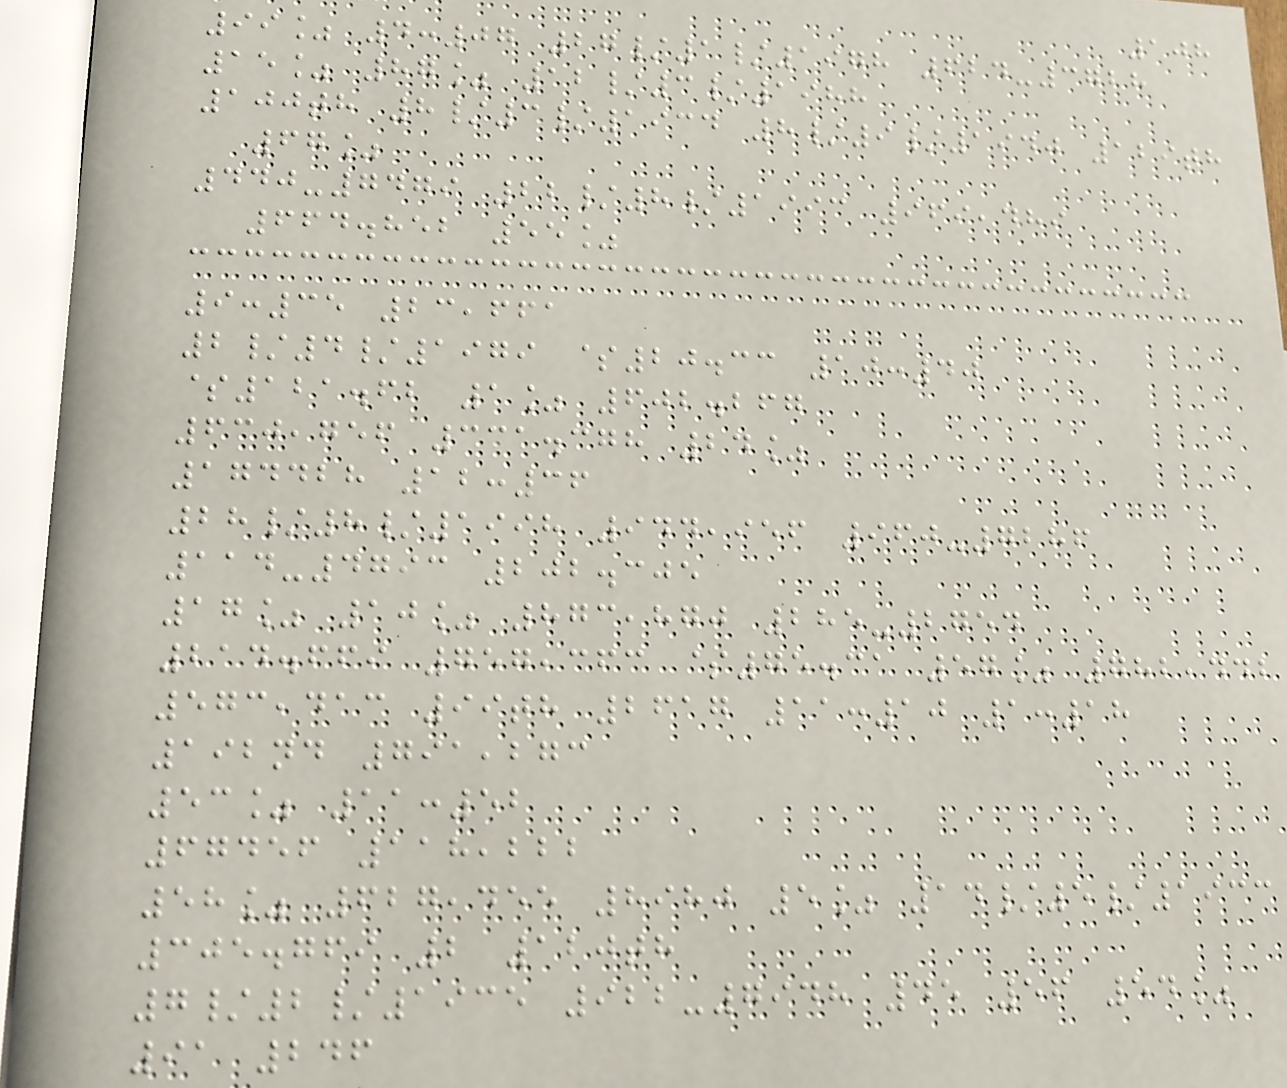108
99% 4:07 27/1/1978 624-3728
15% 87% 12/3/1988
100th 8/3/1934 8/9/1940 129th
67%
440-7479 22/8/1993 969,489
664.852 55%
9:35 23,661
2/4/1979 $20.33 10:40
$121.62 1% 602.267
630,756 331.378 24%
174428 12:36
28/8/1998 944,956 960-7286
114-4793 202.305
17% 10% 873,870 285-2754
214.669 757,363 $75.31 57% 782,442
573,413 99th 2617 11:10 1:18
192nd 791,273
53% 11:52
67456 118,222
58% 627,455 8980 5% 14/5/1933
305.769 2 120th
7/2/1935 922-7948 45 56 54%
91 246
